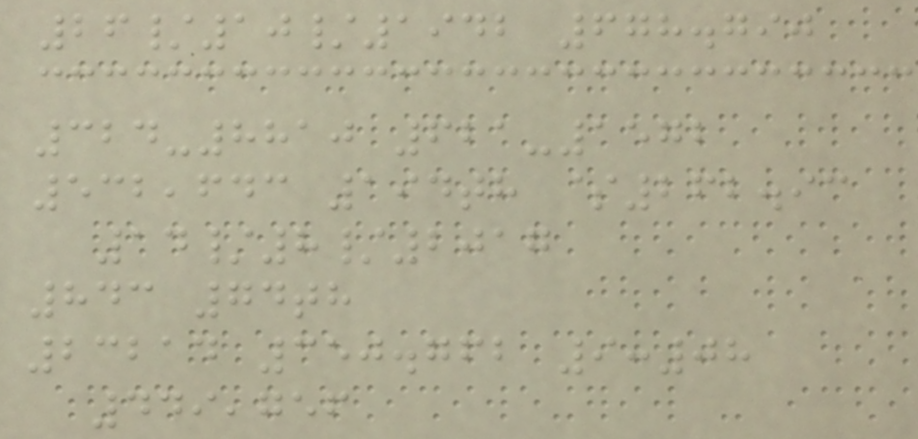26/10/1942 678.790
324-8810 621-1572
532,643 194th $262.93
14/8/2017
843 74th
23214 350.762 9:08
449,756
